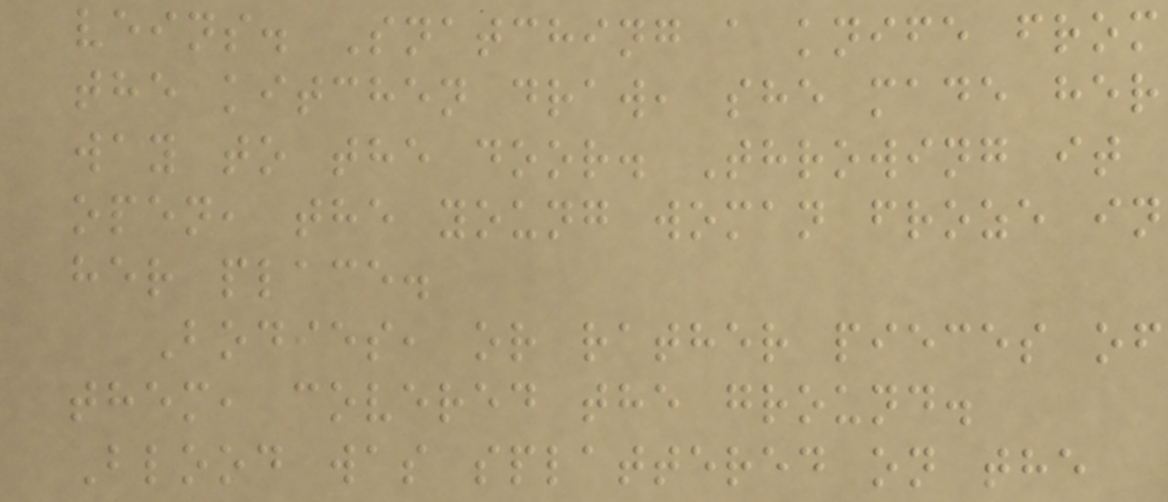veins. Snatching a knife from
the kitchen draw, she made her
way to the door. Throwing it
open, the young woman froze in
her place.
Bodies, or rather pieces of
them, covered the ground.
Blood was splattered on the
